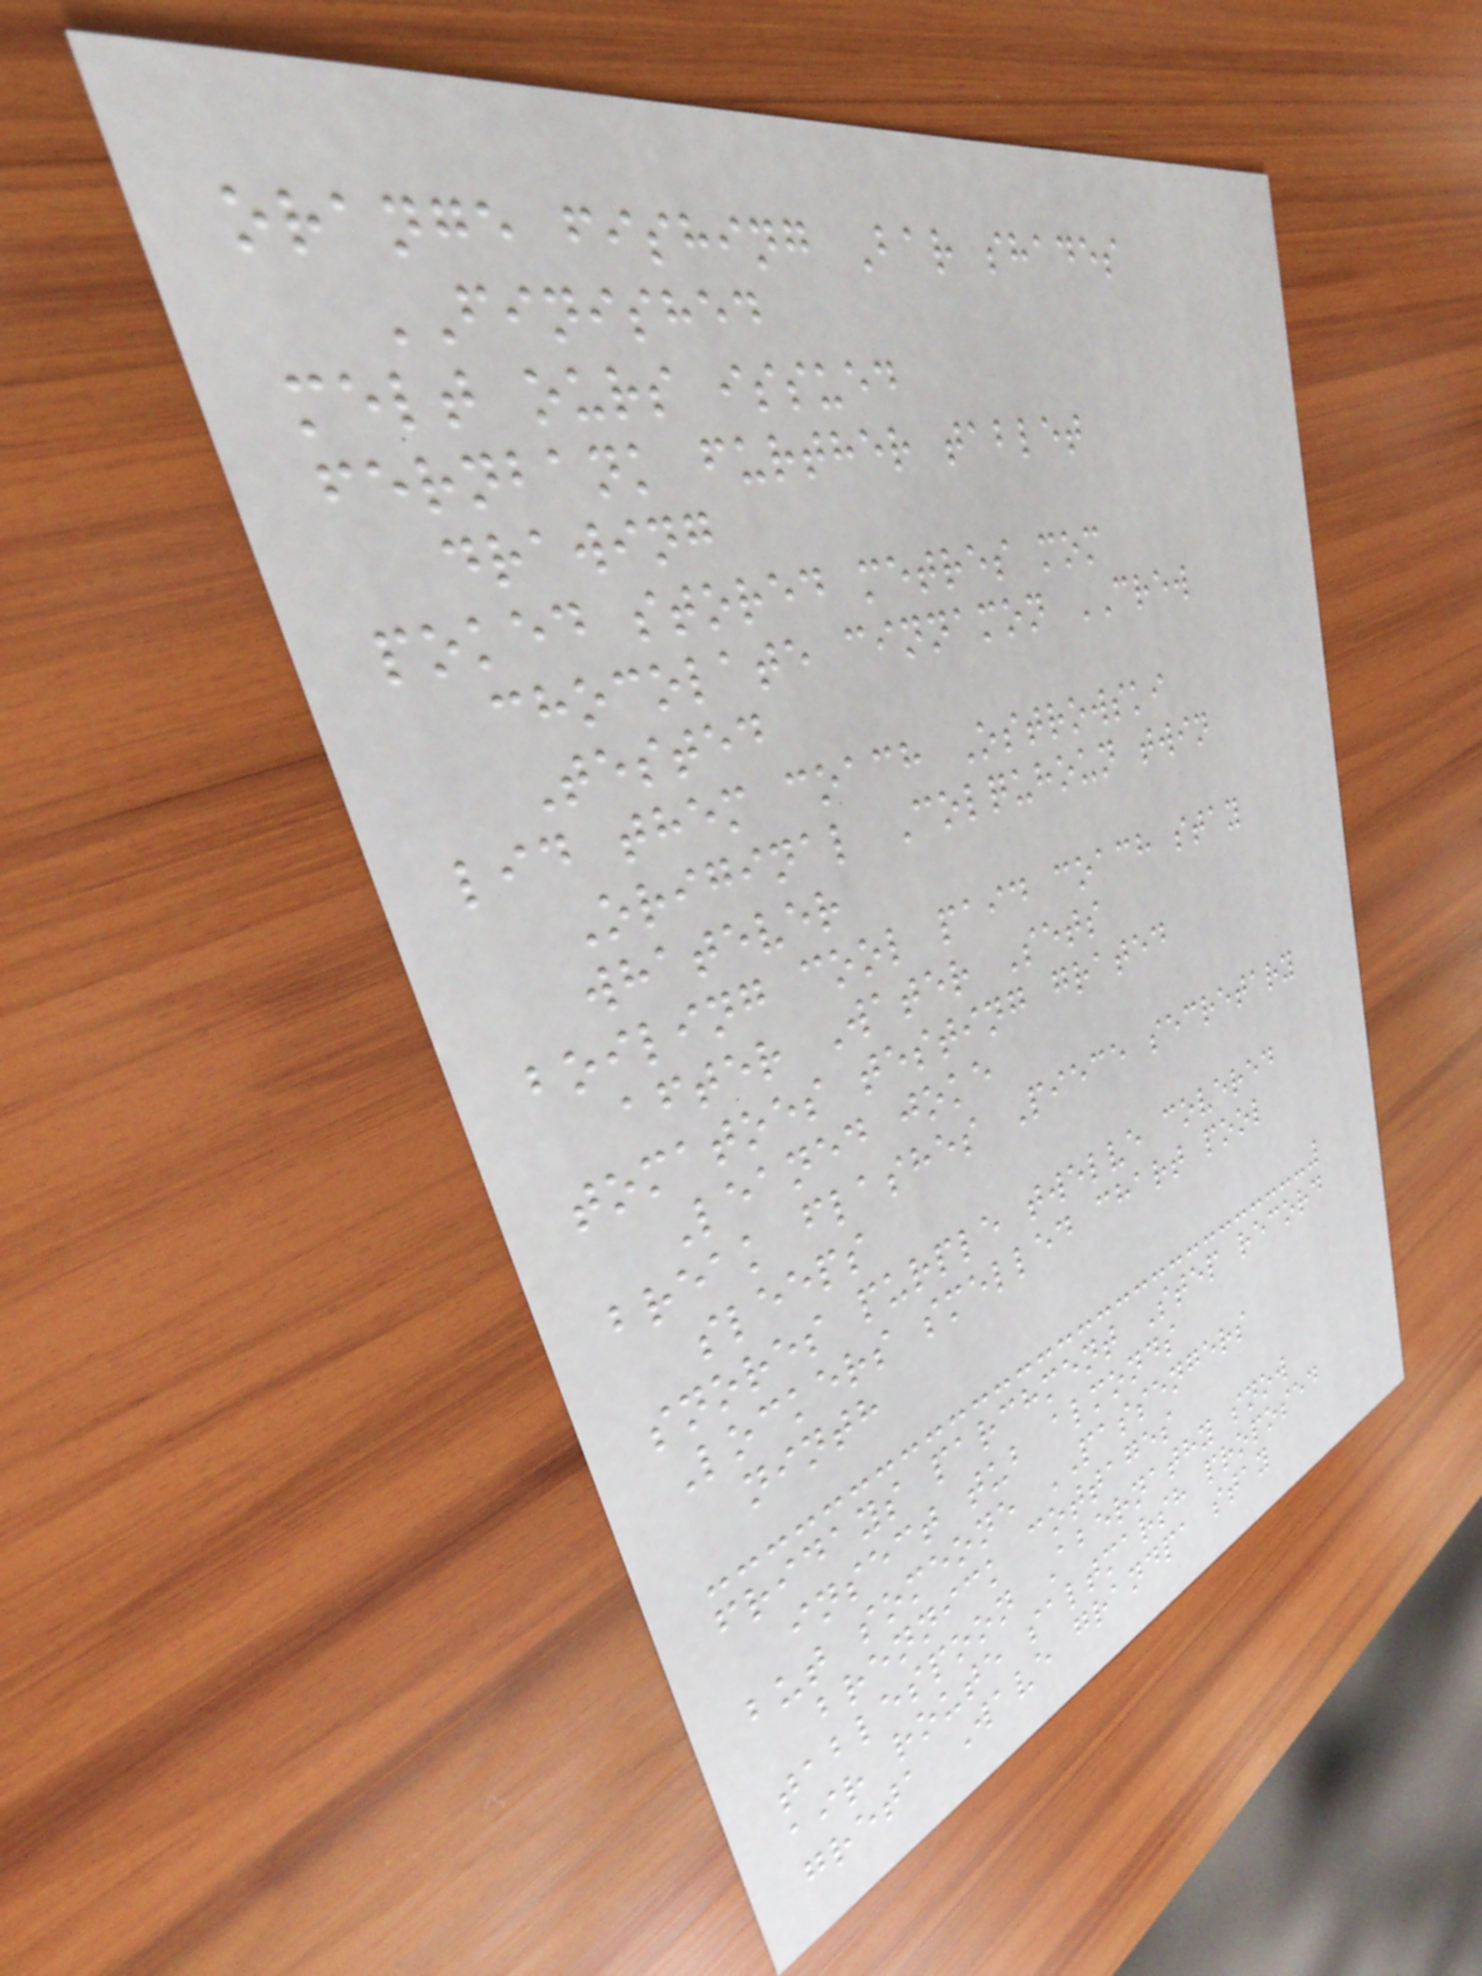orange fishing Bar shades
FINISHED
melt ours issued
fernbank further tablet
drawing
poked stored metres mom
chocolate cinnamon CREW
Tested
lid them coach Ostrowski
Original Colquhoun twin
whatever
boiling cool paid coach stay
after Water Sets
tomatoes testing grated
Leaned joke
break flashes Piece secretary
sleeps
snores purple twelve covered
Lockers smelled chart pool
ninth
fridays parchment Step record
insect tub almonds
but someone PASSENGERS
brennick cottages
tablespoon Abernathy snow
air route saltmarsh proposed
greta Wave grandpa stay
